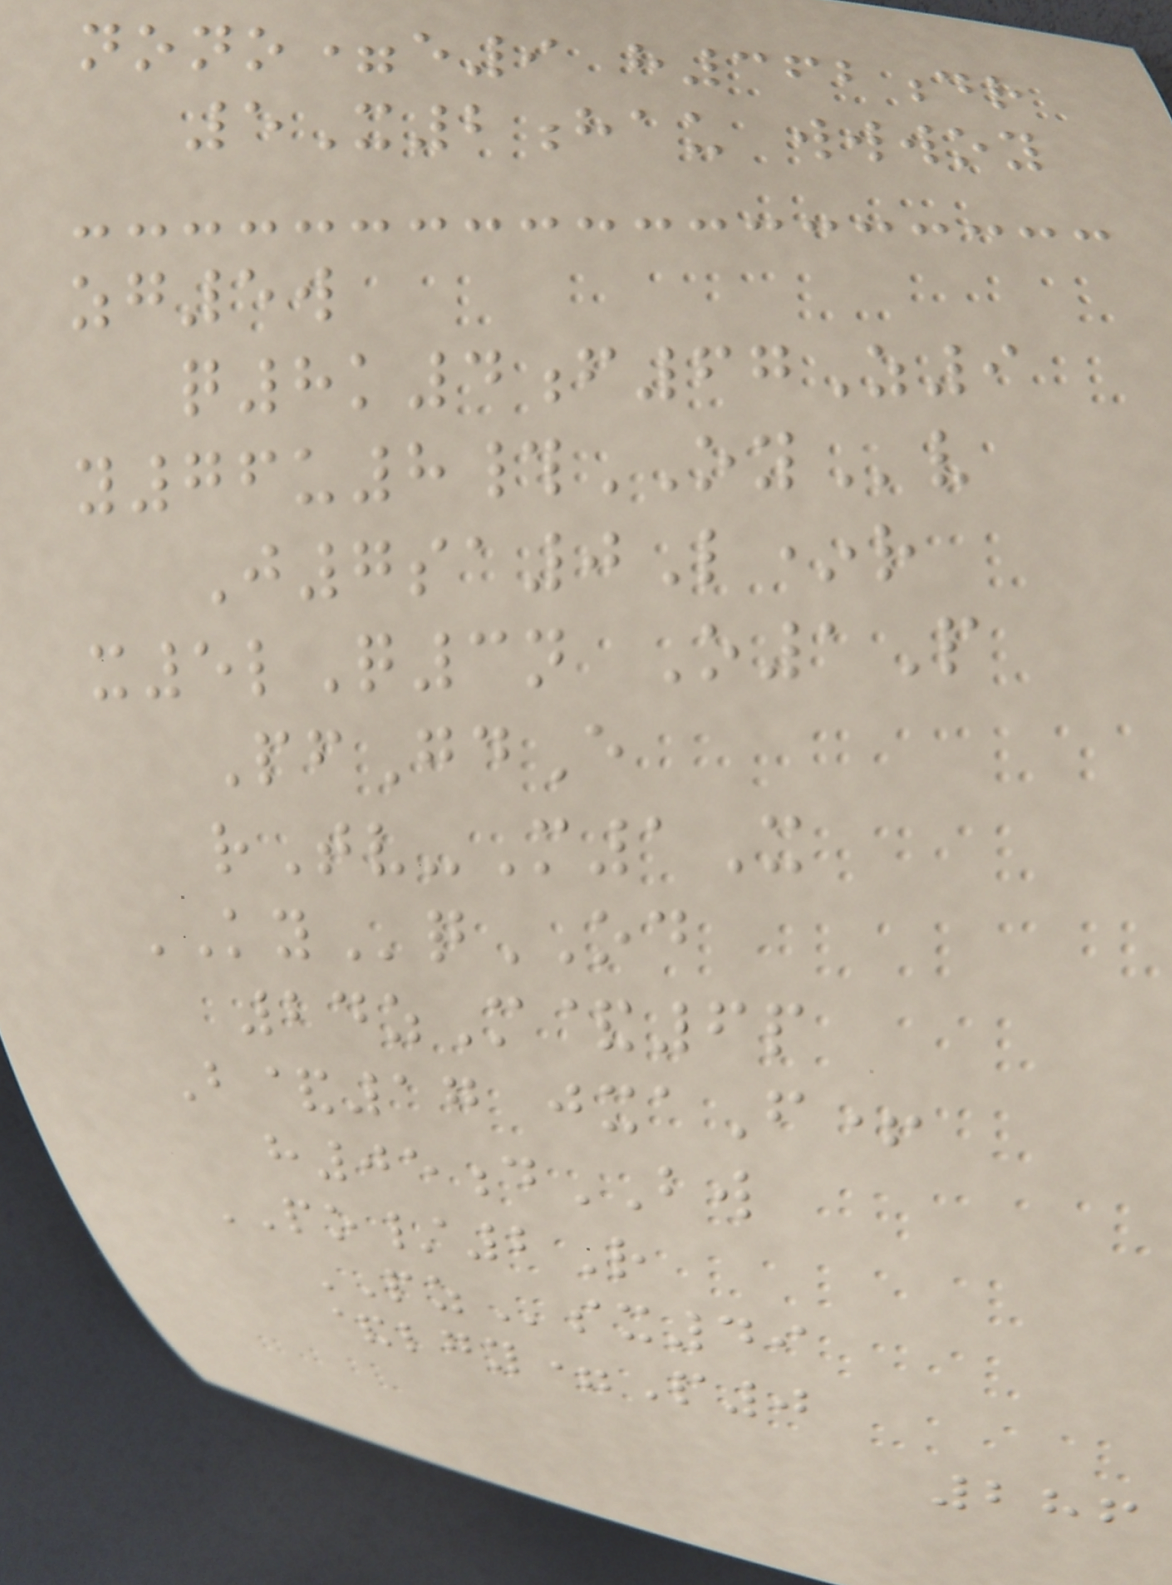nono=e9 h362dr
5X2hau wwwoy
zg5w
q8k4f67Z9
y76u8#OYv
J7sa0L*r
x5lQ3n O1P
PfGdE
rTv-M1X
KYqOD
24zM&6p
B&17 jxaF+
h05dBW
PO/2R
PZsx49
&lgy=P0
286
